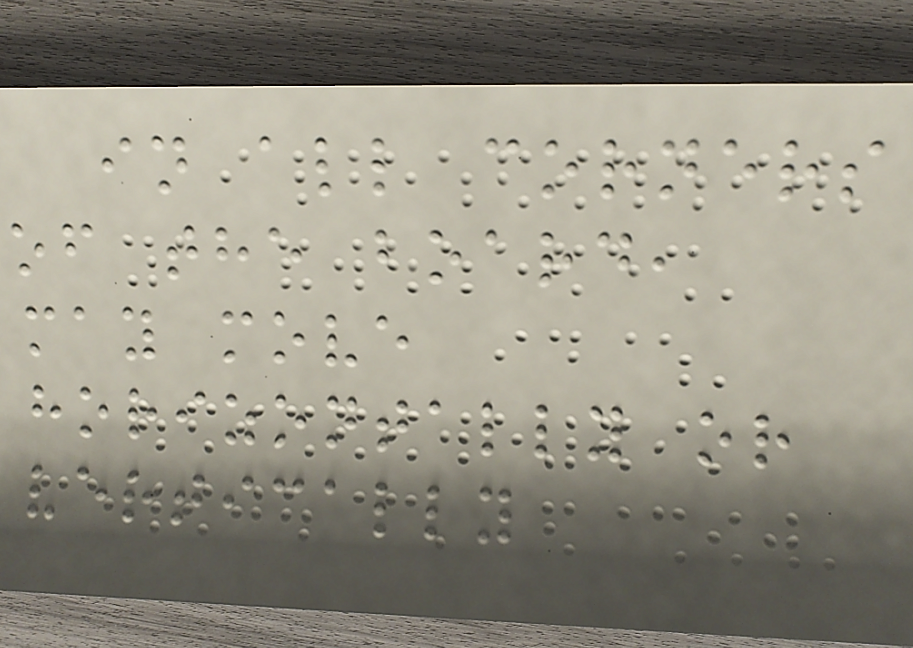in all corners
of the board,
may move
horizontally or
vertically
